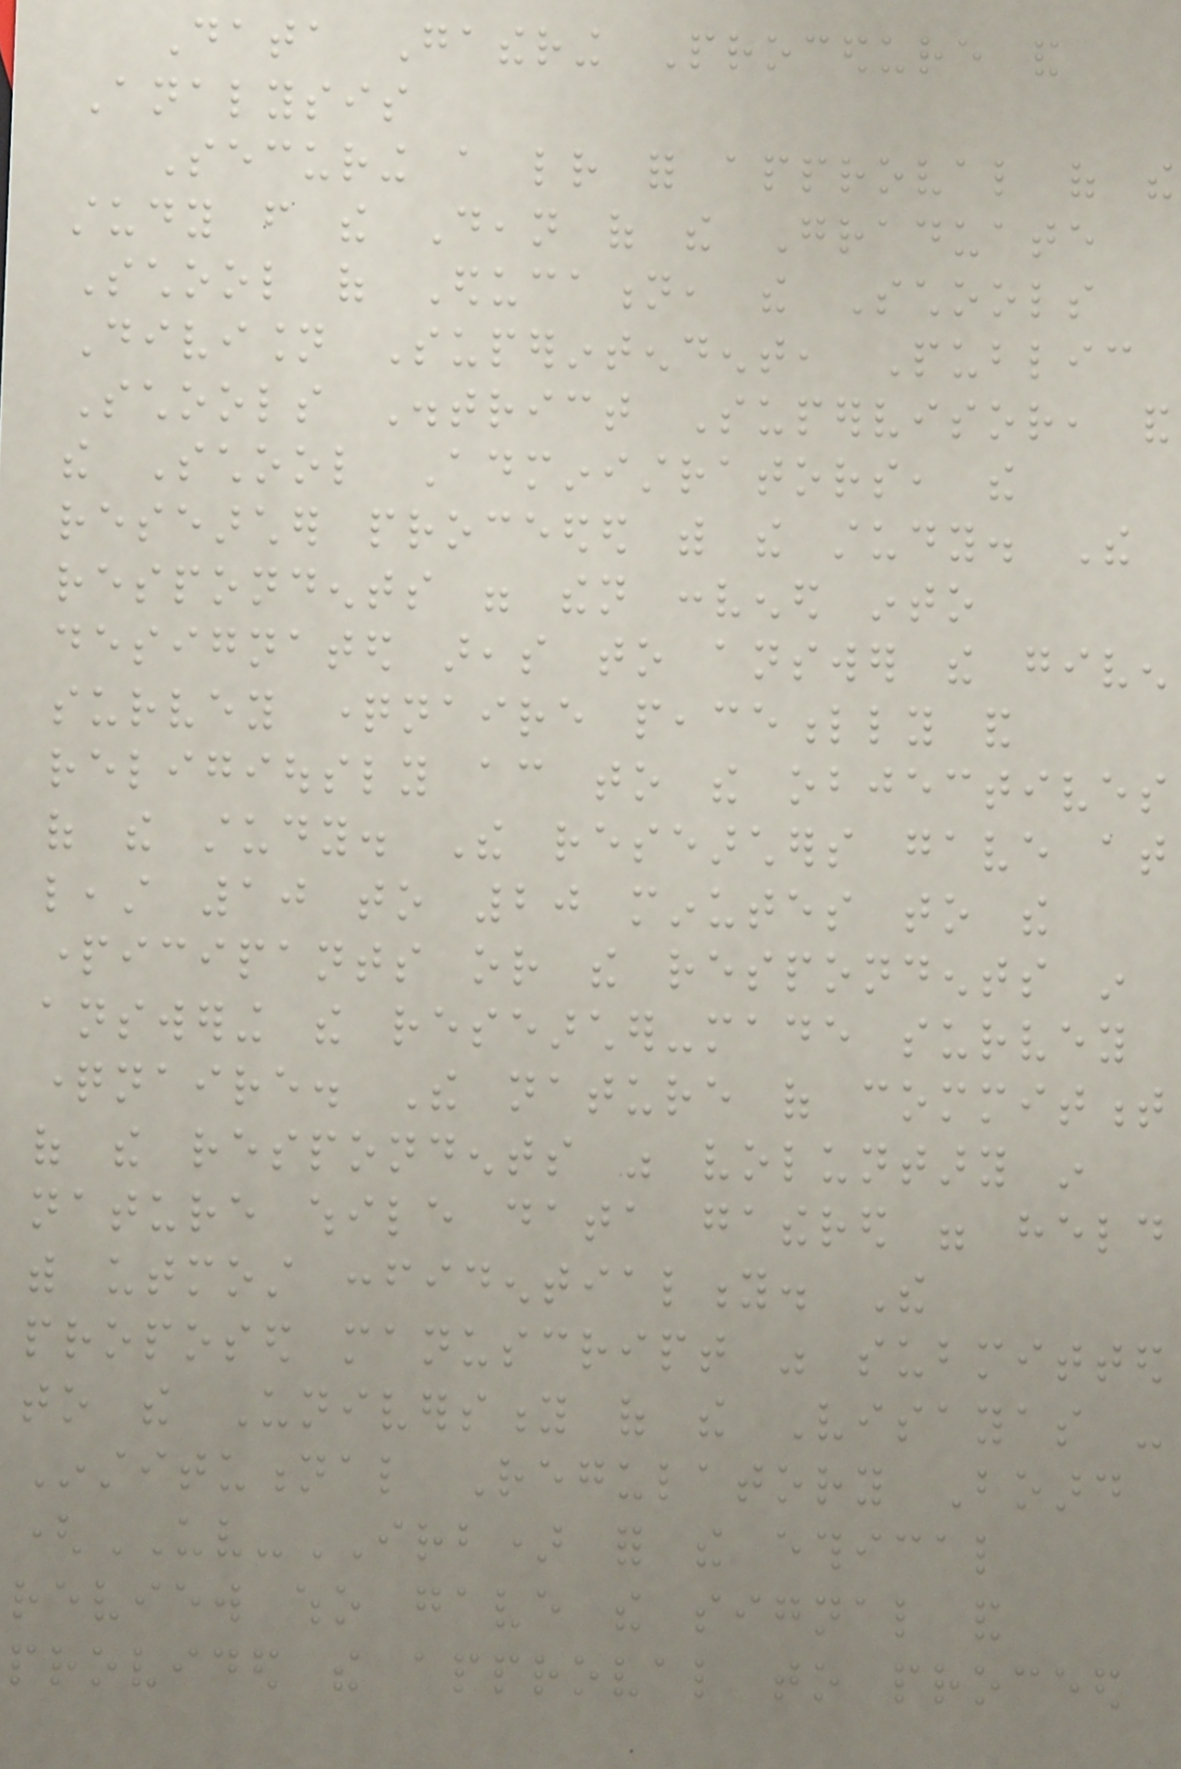Data Gathering Procedure and
Analysis
Securing a letter for approval of the
study from the Dean of the Graduate
School of Education, the Schools
Division Superintendent, Public
Schools District Supervisor, and
the School Administrators, the
researcher proceeded with the study. The
respondents were then convened into
designated areas to answer the given
survey questionnaire peacefully and
religiously according to the objectives
of the study. The researchers gave at
least 10 to 20 minutes to the
participants or the respondents in
answering the researcher-made survey
questionnaire. The nature of commitment
of the respondents was voluntary in
nature while data gathered were held
with utmost confidentiality. The
proposed manuscript was submitted
to the University of the Visayas -
Institutional Regulatory Board
(UV-IRB) for the ethical
review who gave the signal and
provided the approval to proceed
